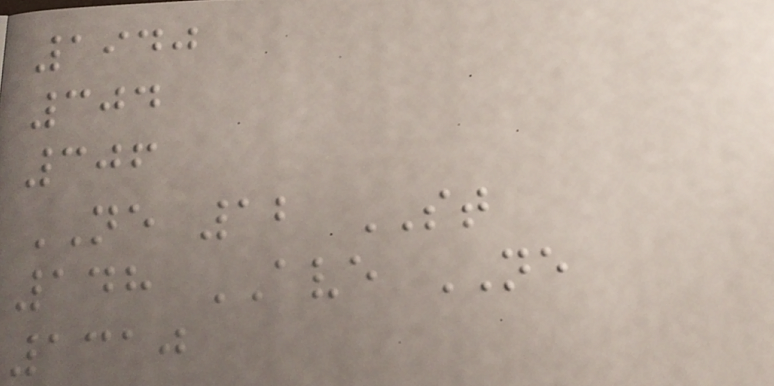1940
304
306
NE 12 ST
148 AVE NE
1310
